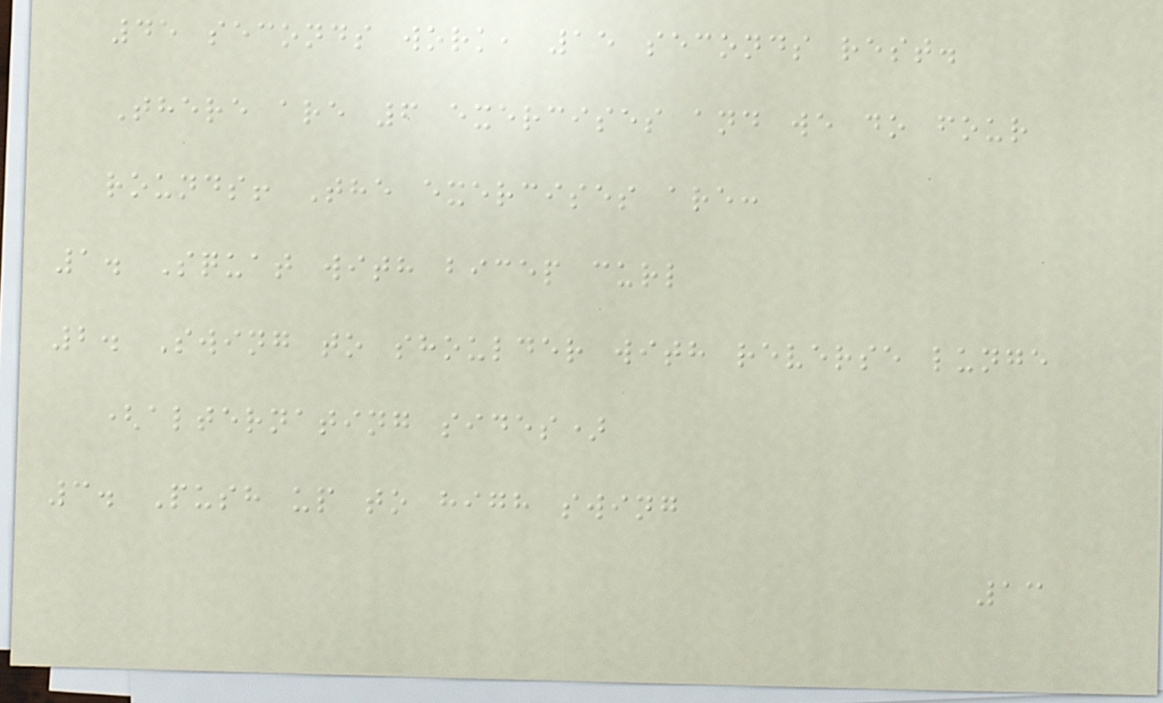45 seconds work, 15 seconds rest.
There are 6 exercises and we do four
rounds! The exercises are:
1. Squat with bicep curl
2. Swing to shoulder with reverse lunge
(alternating sides)
3. Push up to high swing
13
